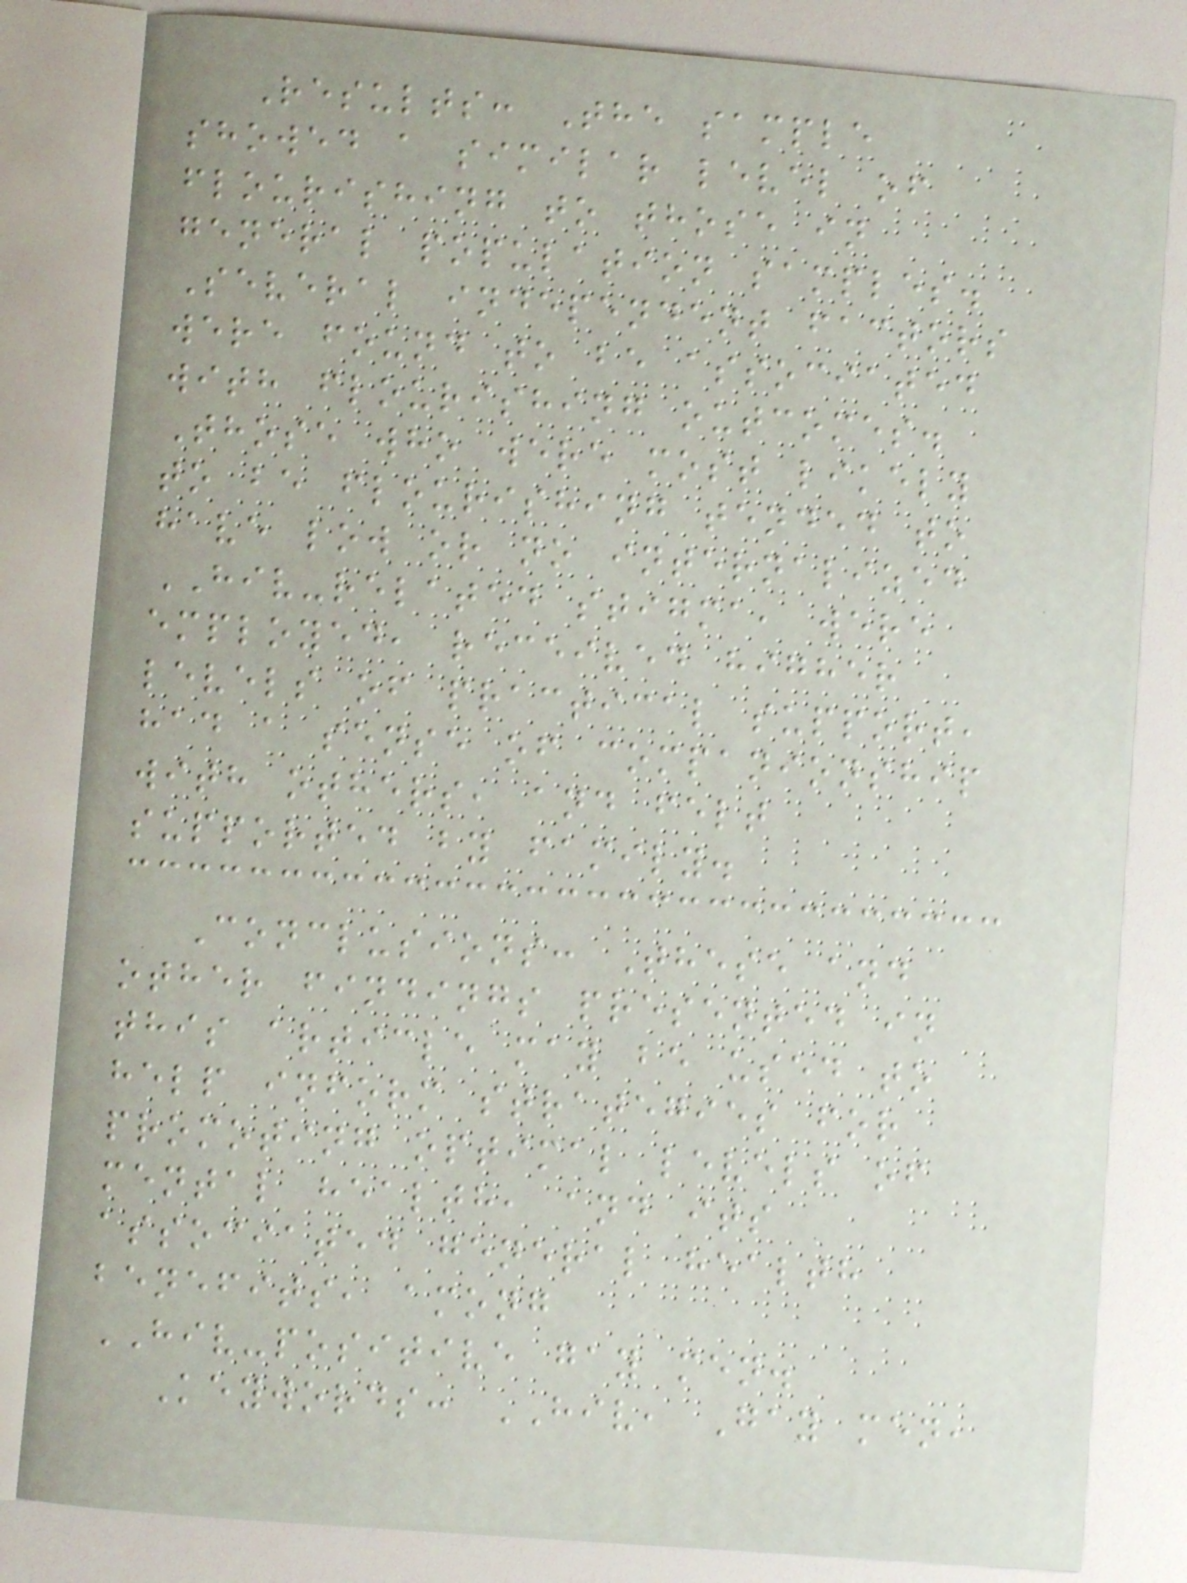Results: The sample
showed a similar level of
flourishing to those in
general population samples.
Several independent factors
were found to be associated
with flourishing outcomes.
Those who were most likely
to be flourishing tended to
have low or no internalized
HIV-related stigma, were
employed, received higher
levels of practical support,
had a sense of companionship
with others, and felt
supported by family.
Conclusions: These and
other findings presented in
this article may be used to
help inform strategies for
promoting optimal levels of
mental health, and its
associated general health
benefits, among
HIV-positive gay men.
Keywords: HIV, Gay men,
